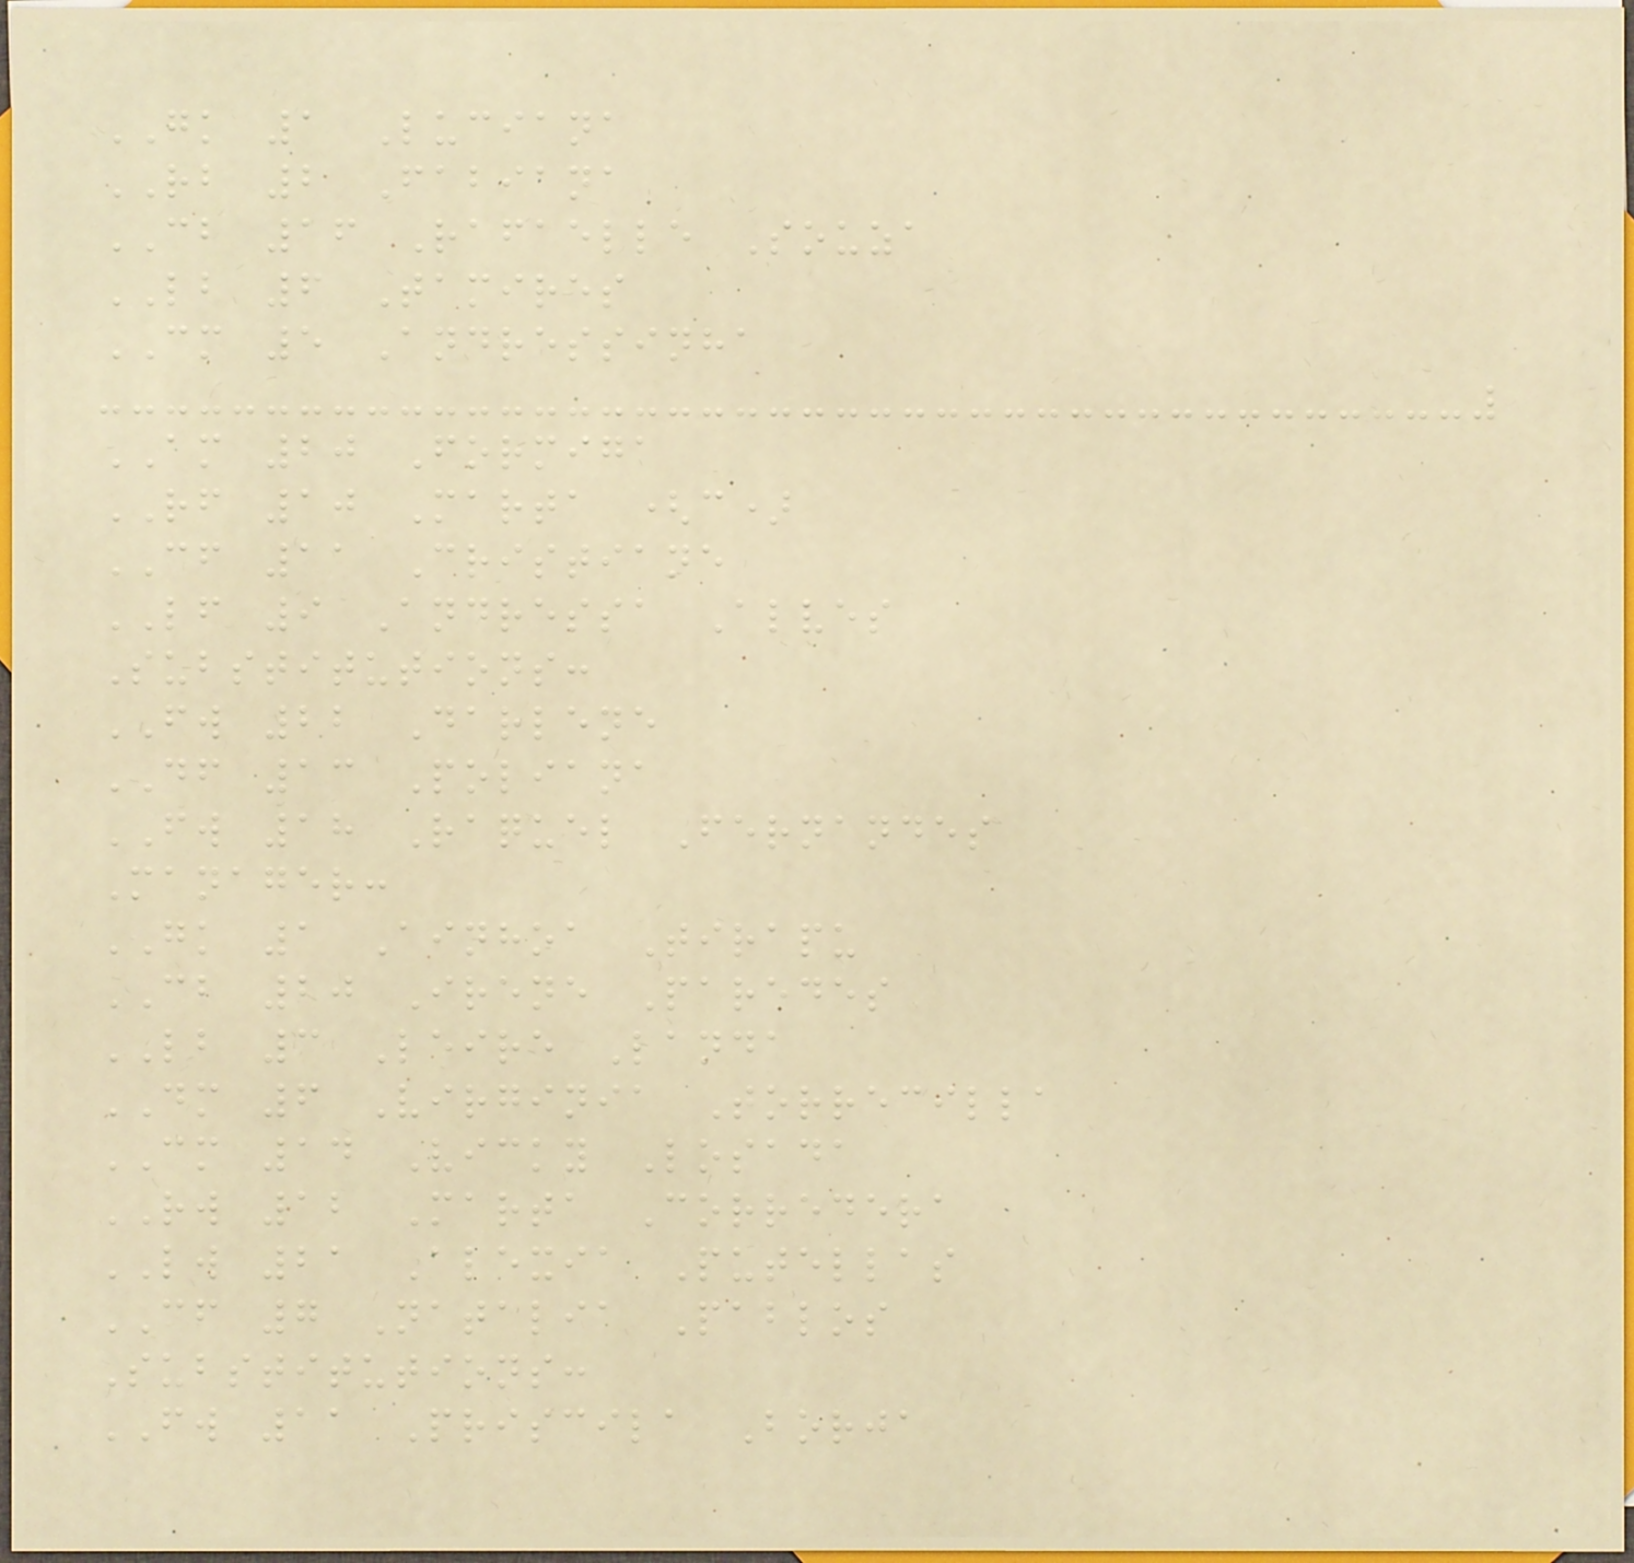GK 1 Luciana
RB 2 Fabiana
CB 16 Rafaelle Souza
LB 6 Tamires
CM 5 Andressinha
AM 20 Formiga
RF 10 Marta (c)
CF 11 Cristiane
LF 9 Andressa Alves
Substitutions:
FW 22 Darlene
DF 13 Poliana
FW 18 Raquel Fernandes
Manager:
GK 1 Ainhoa Tirapu
CB 20 Irene Paredes
LB 3 Leire Landa
DM 6 Virginia Torrecilla
CM 14 Vicky Losada
RW 12 Marta Corredera
LW 21 Alexia Putellas
CF 7 Natalia Pablos
Substitutions:
FW 11 Priscila Borja
